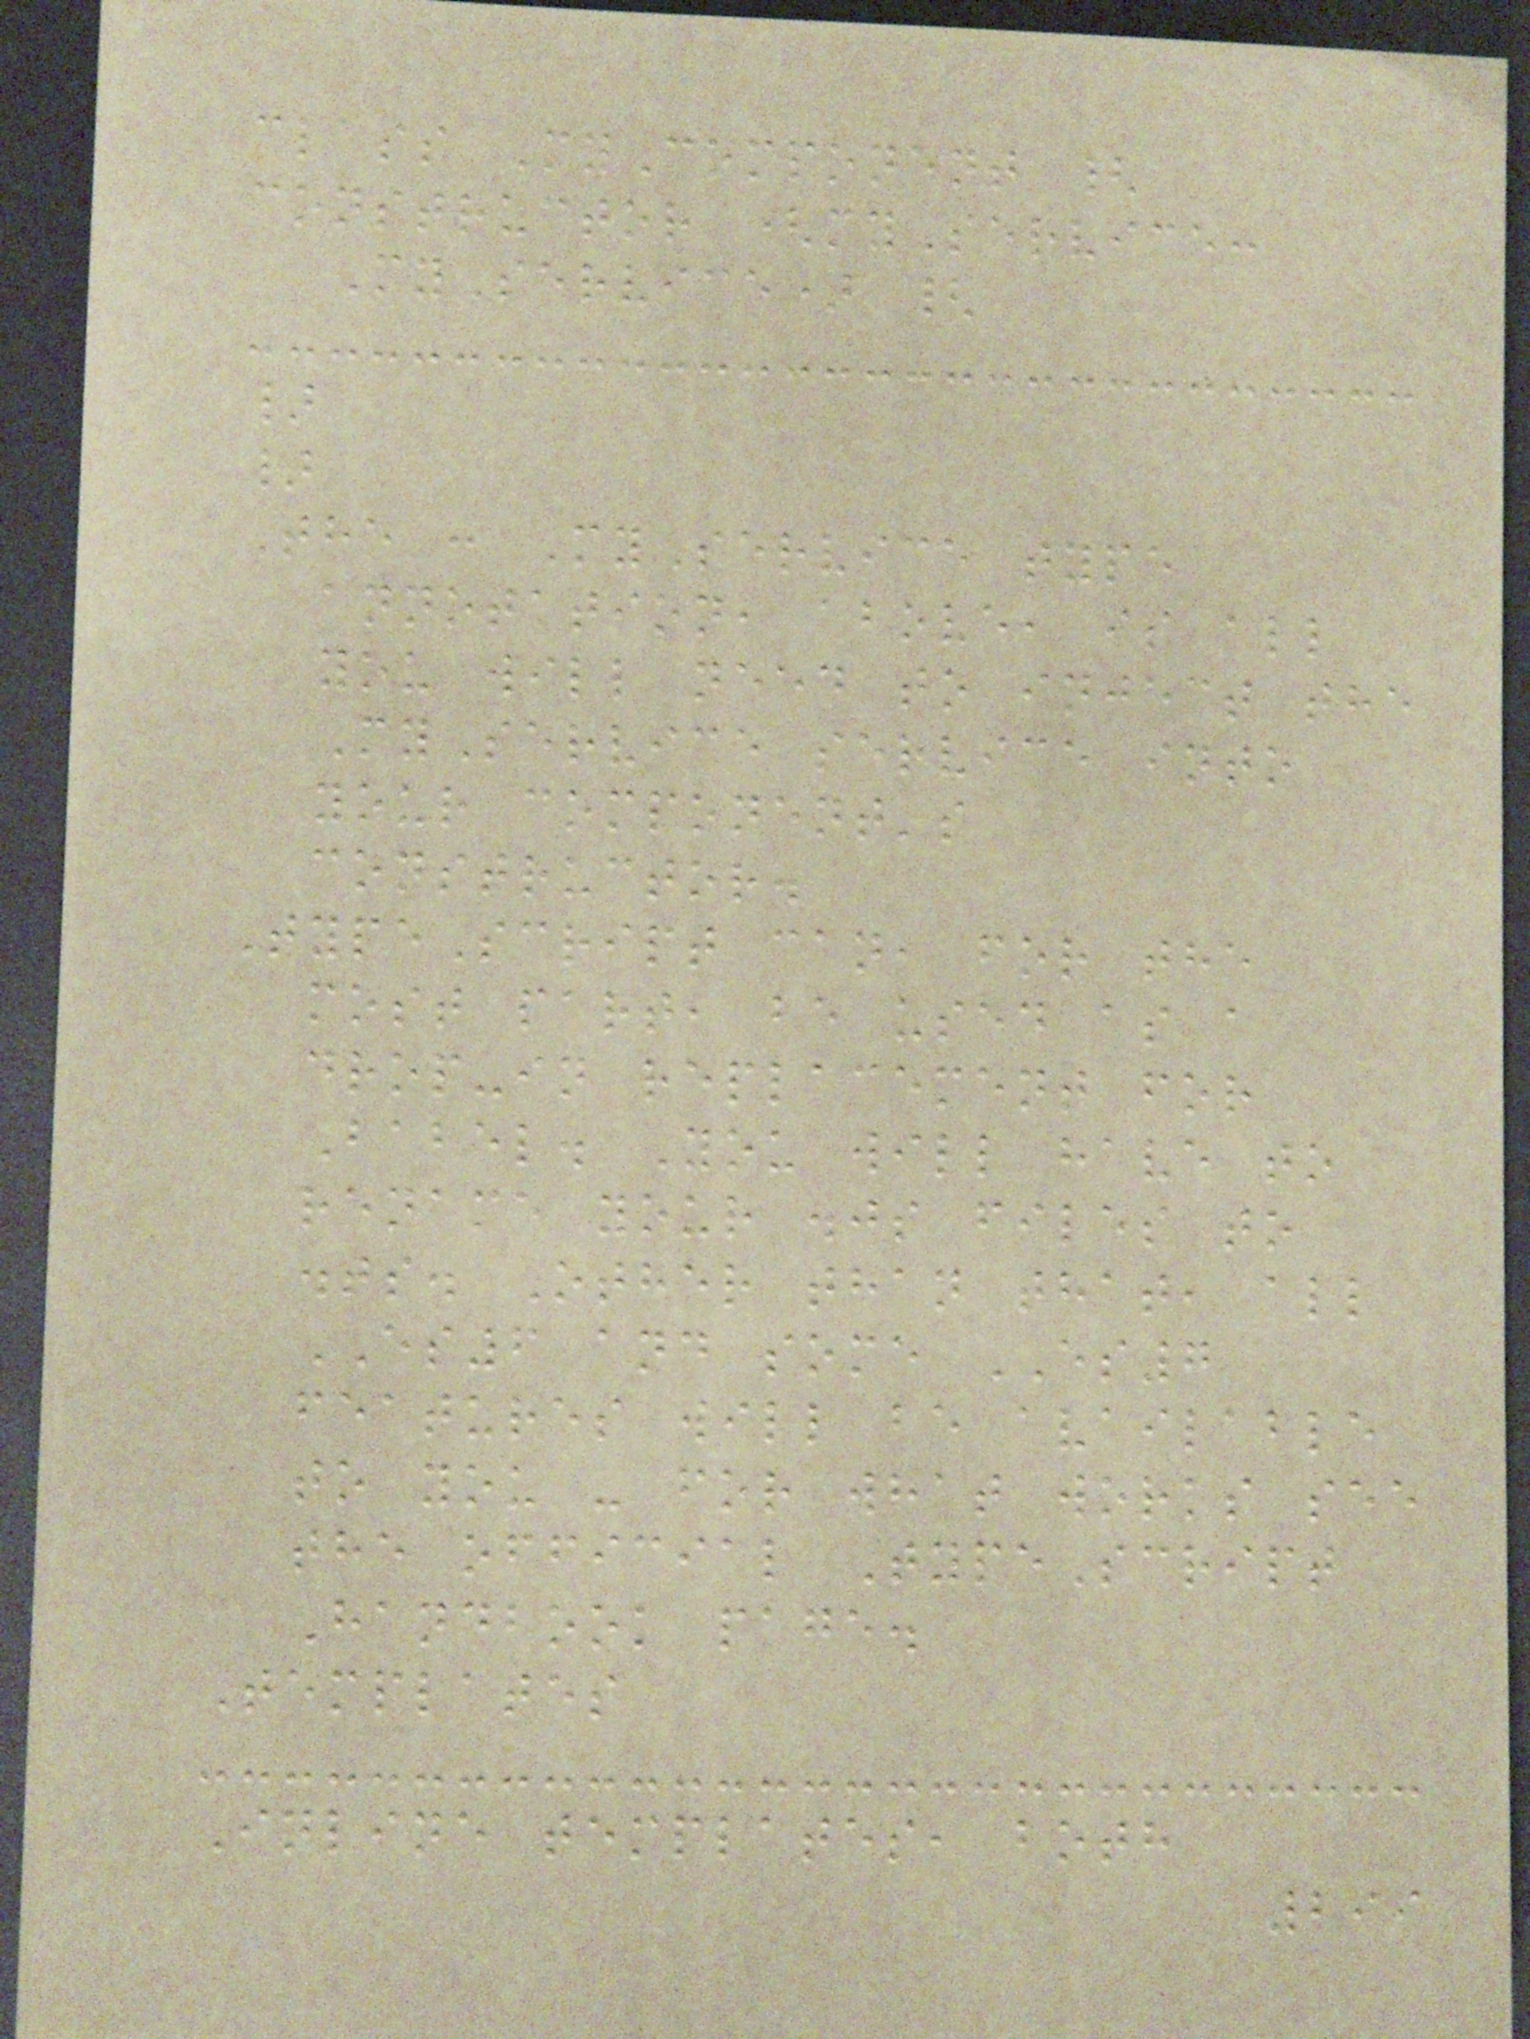class MyComponent {
constructor (myService:
MyService) {
}
}
The : MyService type
annotation, above, is all
you will need to inject the
MyService service into
your component's
constructor.
TypeScript can, for the
most part, be used as a
drop-in replacement for
Babel. You will have to
rename your .js files to
.ts. Other than that, all
ES6 and some ES7
features will be available
to you - for what works see
the official TypeScript
Handbook page.
Templates
Inline templates, both
299
